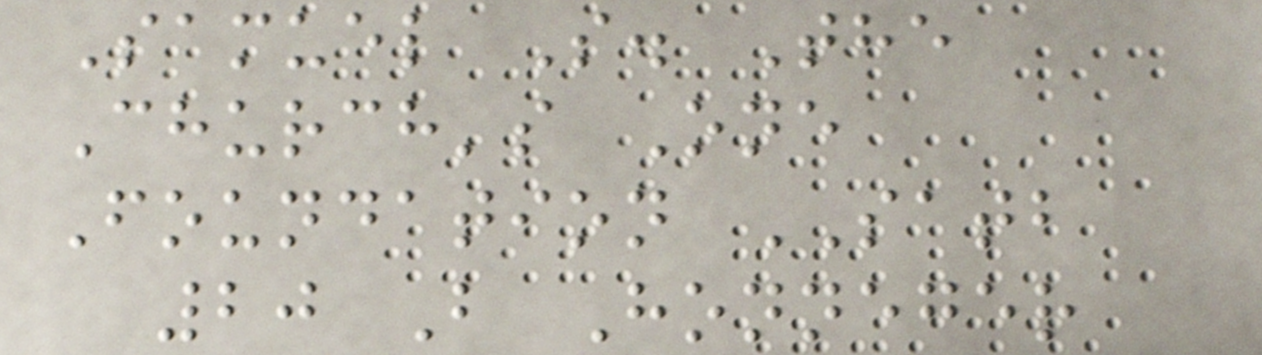Samuel S. The
Church's One
Foundation SATB
20 B Honneger
